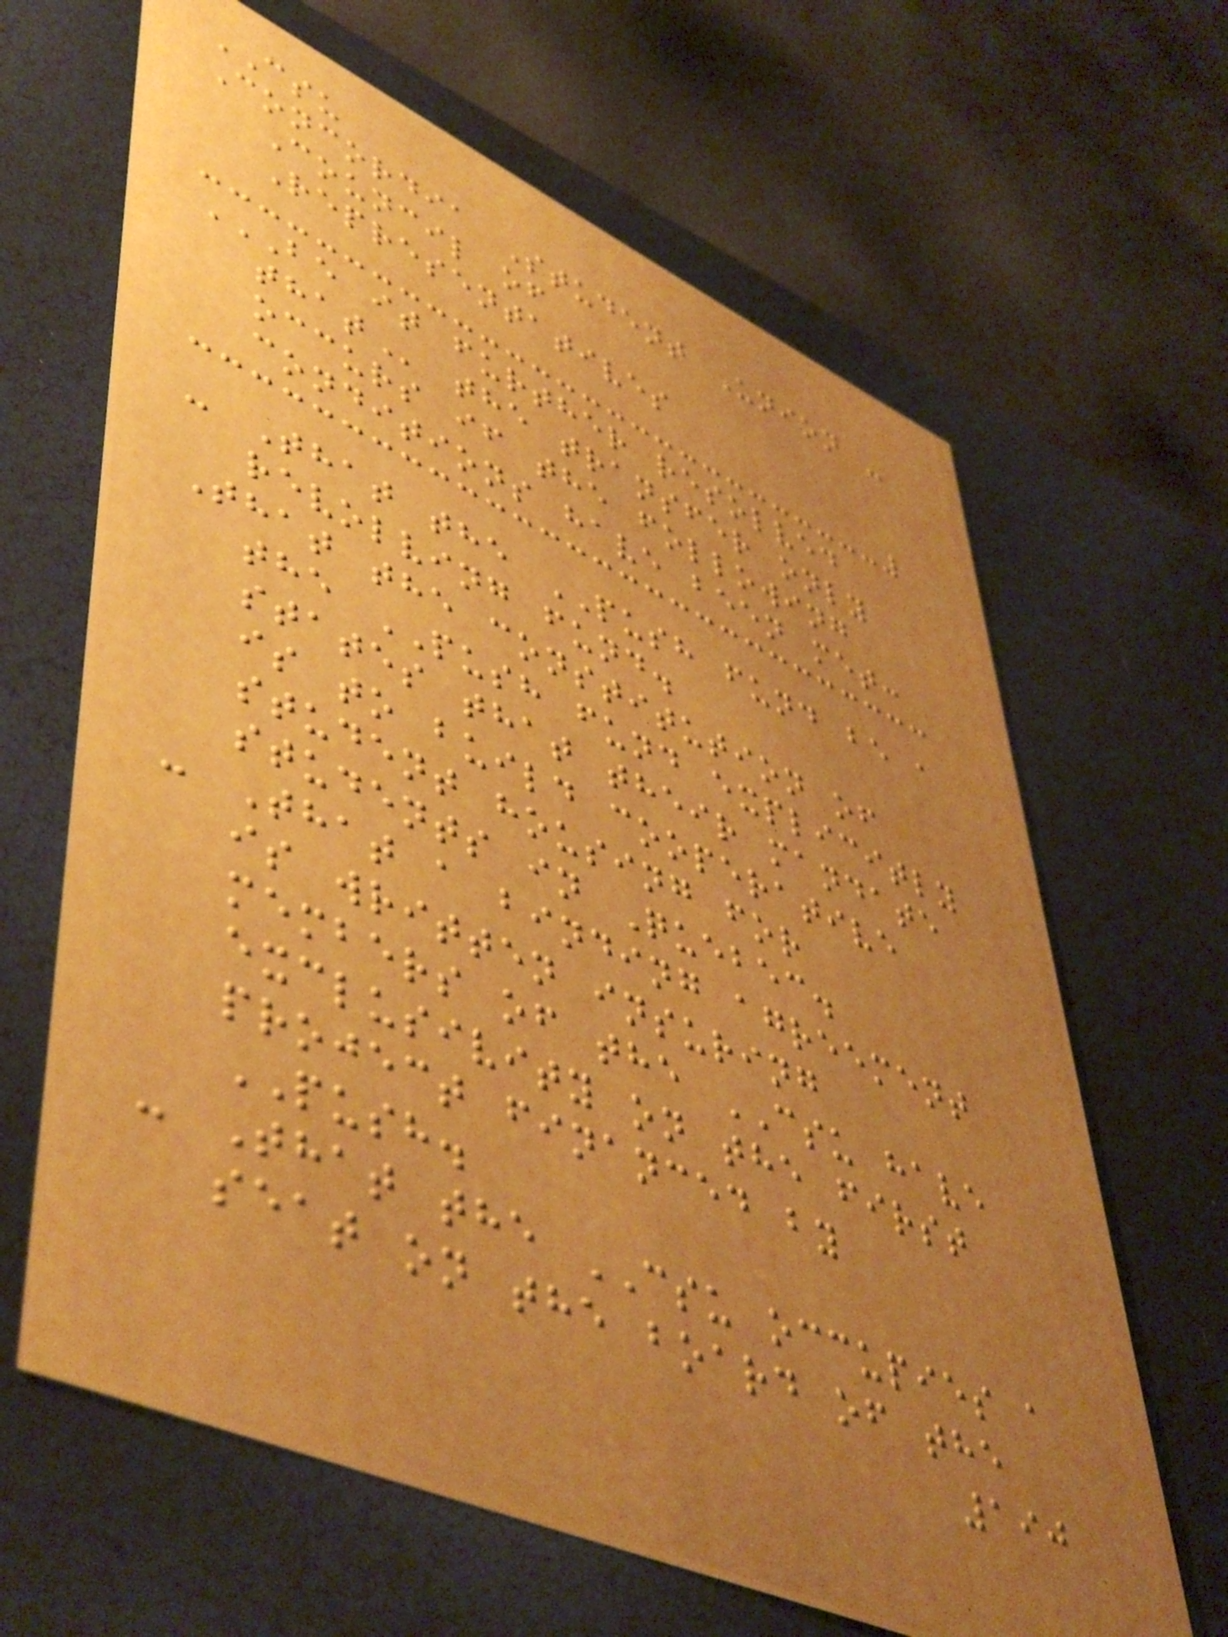CSU
Concordia Student Union -
Council of
Representatives
BE IT FURTHER RESOLVED
THAT the transfer only
occurs if the following
conditions have been met:
- That the PUSH fund be a
revolving fund.
That the constitution of
the PUSH fund explicitly
states that their mandate
is to build cooperative
student housing for
students in Quebec.
- That a binding agreement
is written insuring
members of the CSU have
exclusivity on the first
project financed by
PUSH.
- That the CSU occupies a
seat on the board of the
190
